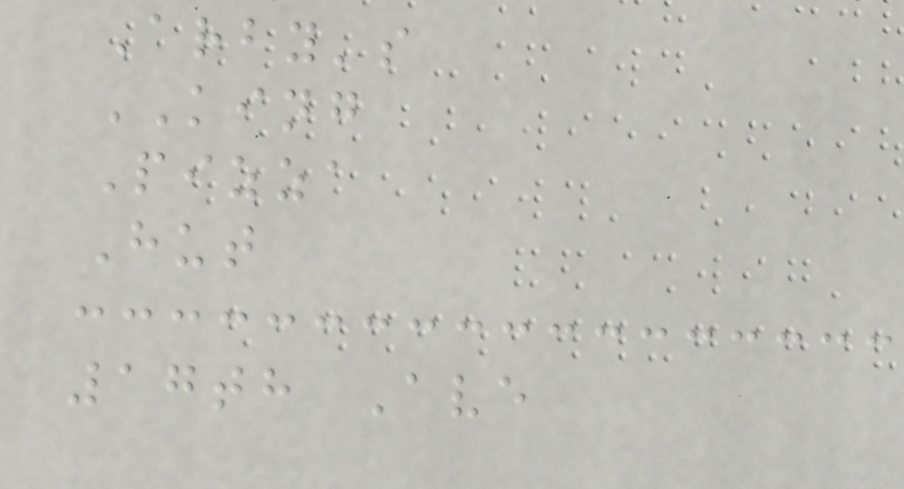Arby's
KING
Pizza
Hut
17th Ave
